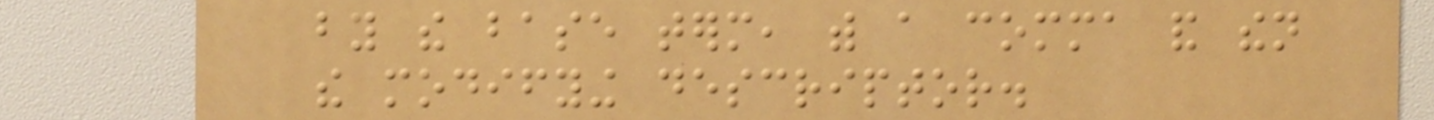by the base term, with a comma and then
the modifying descriptor.
